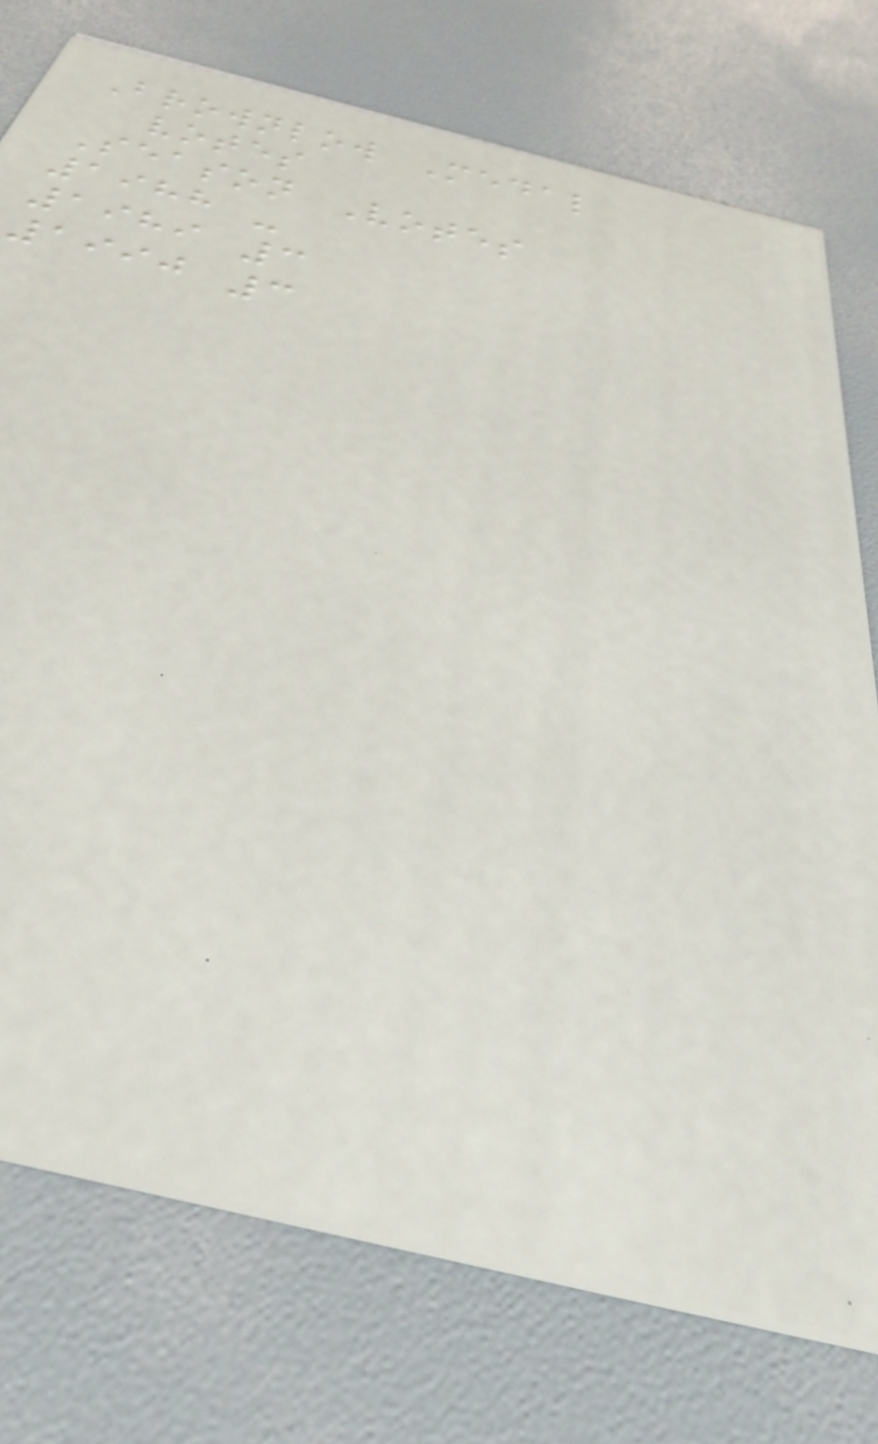Brownlow Medal
votes
Season Votes
1988 -
1989 3
1990 3
